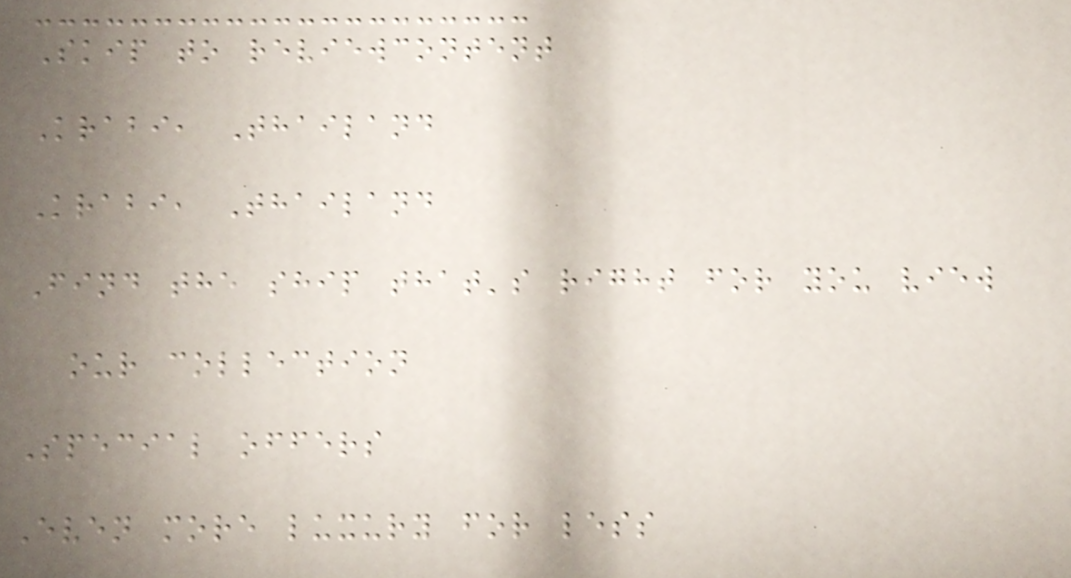Skip to reviewcontent
Krabi, Thailand
Krabi, Thailand
Find the ship that's right for you view
our collection
Special offers
Even more luxury for less
